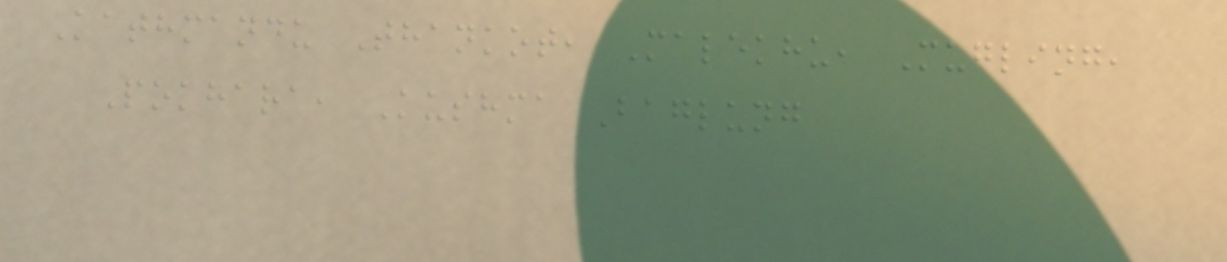Kathmandu Thankot, Malekhu, Mugling,
Pokhara, Kushma Baglung
